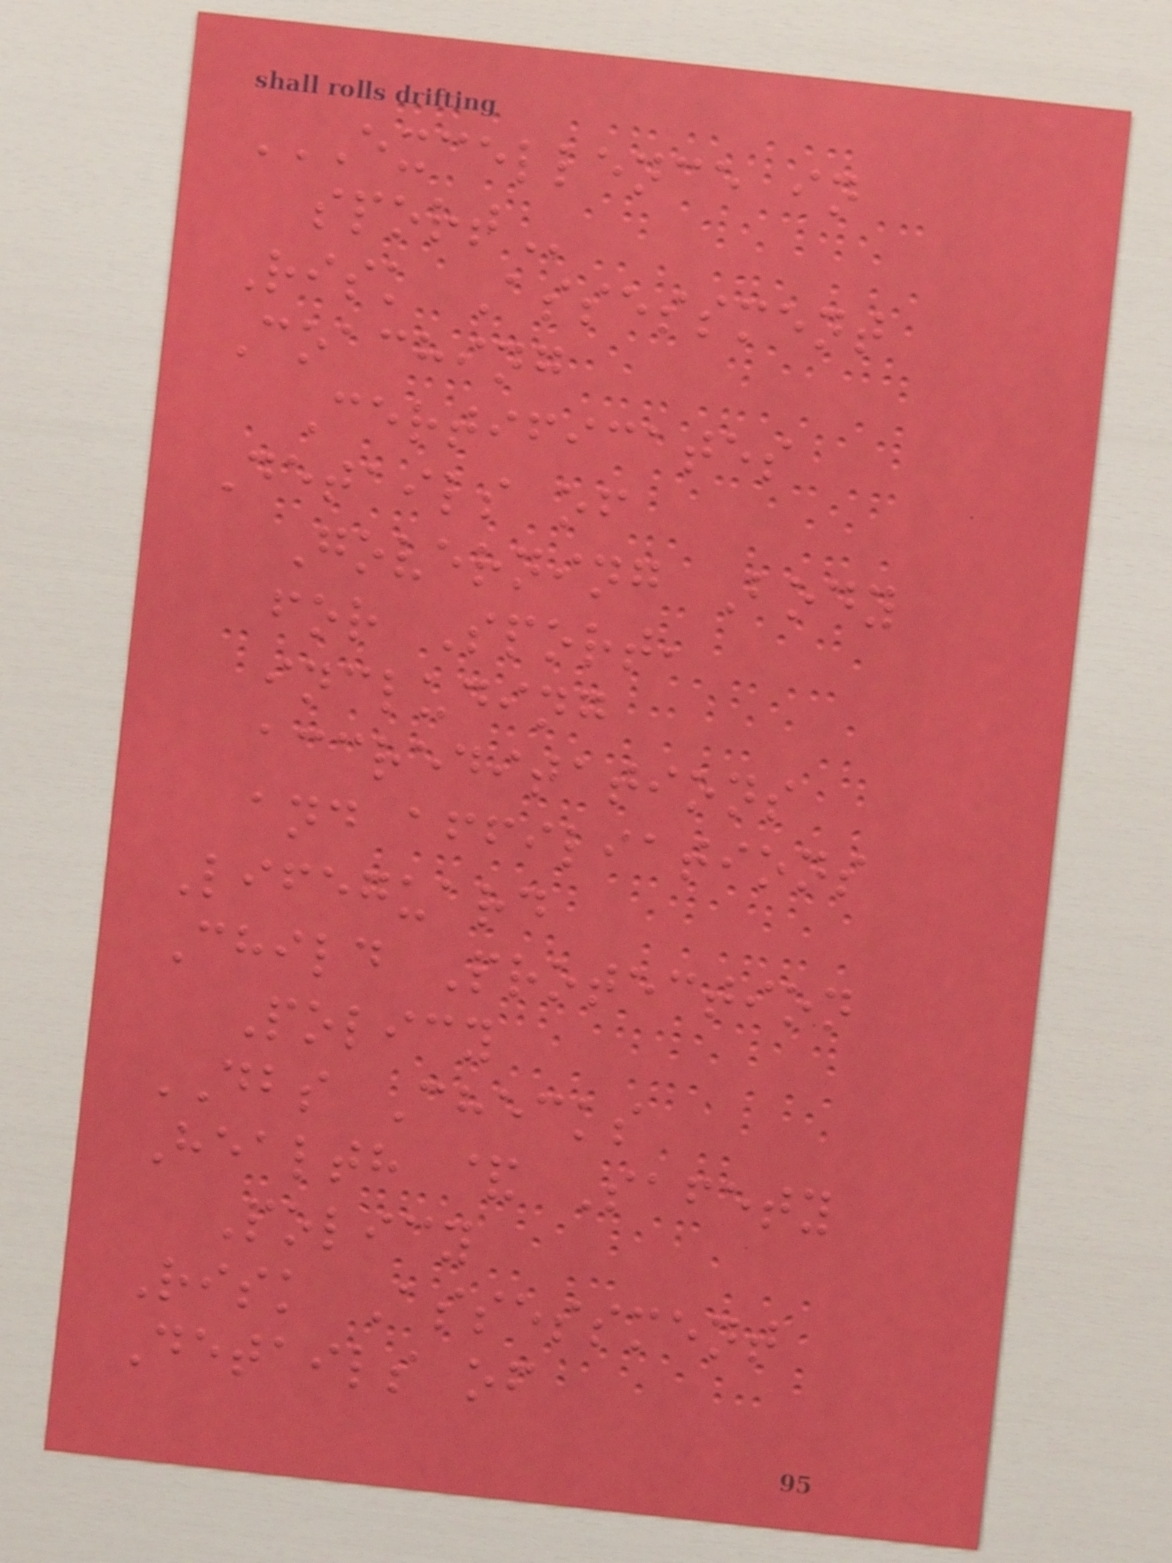EXCELLENCE IN
SPORT
Risk Assessment
Coaching
Certificates
Details of
Governing Body
for Sport,
including
accreditations
and affiliations
Lifeguard
Child Protection
Policy
DBS Checks
Health & Safety
Policy
Risk Assessment
Details of
